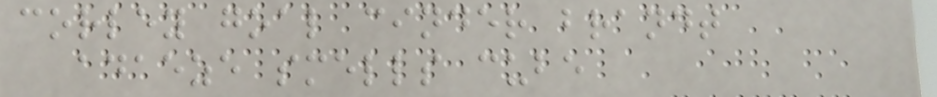corley goal cinder brandt
adaeze smells cube
